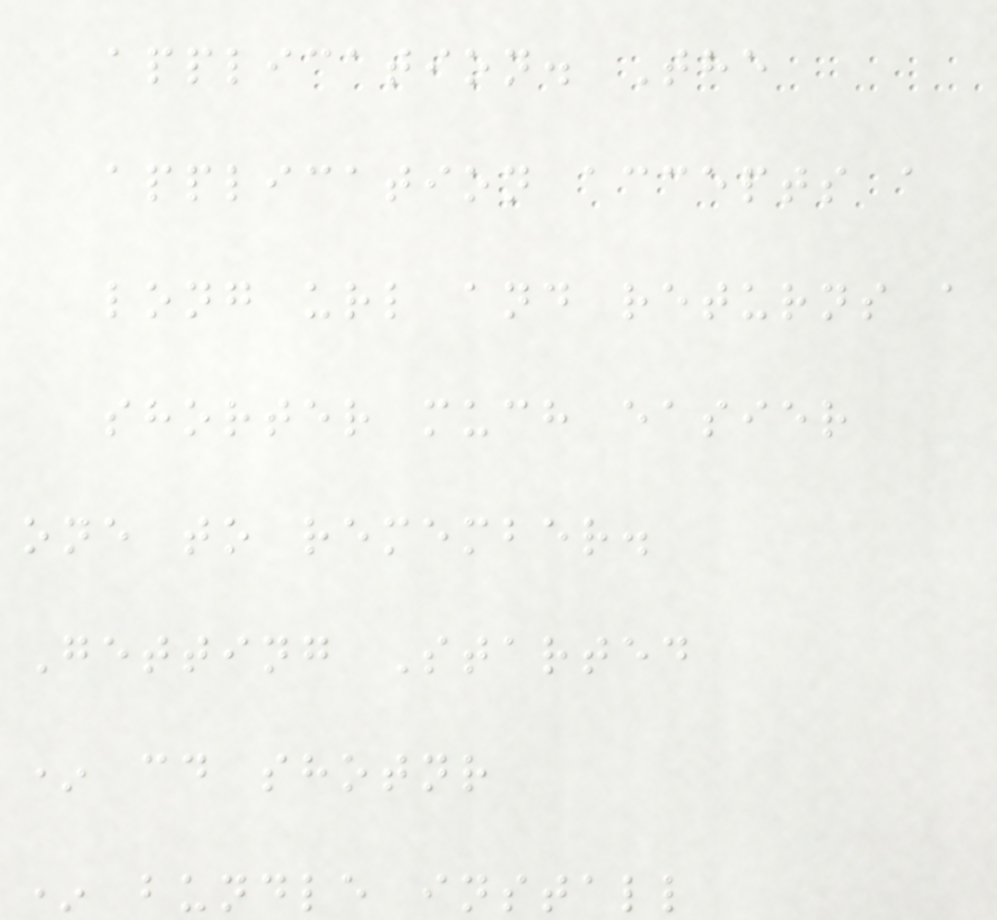application. The
application accepts a
long url and returns a
shorter much easier
one to remember.
Getting Started
* cd shotnr
* bundle install
